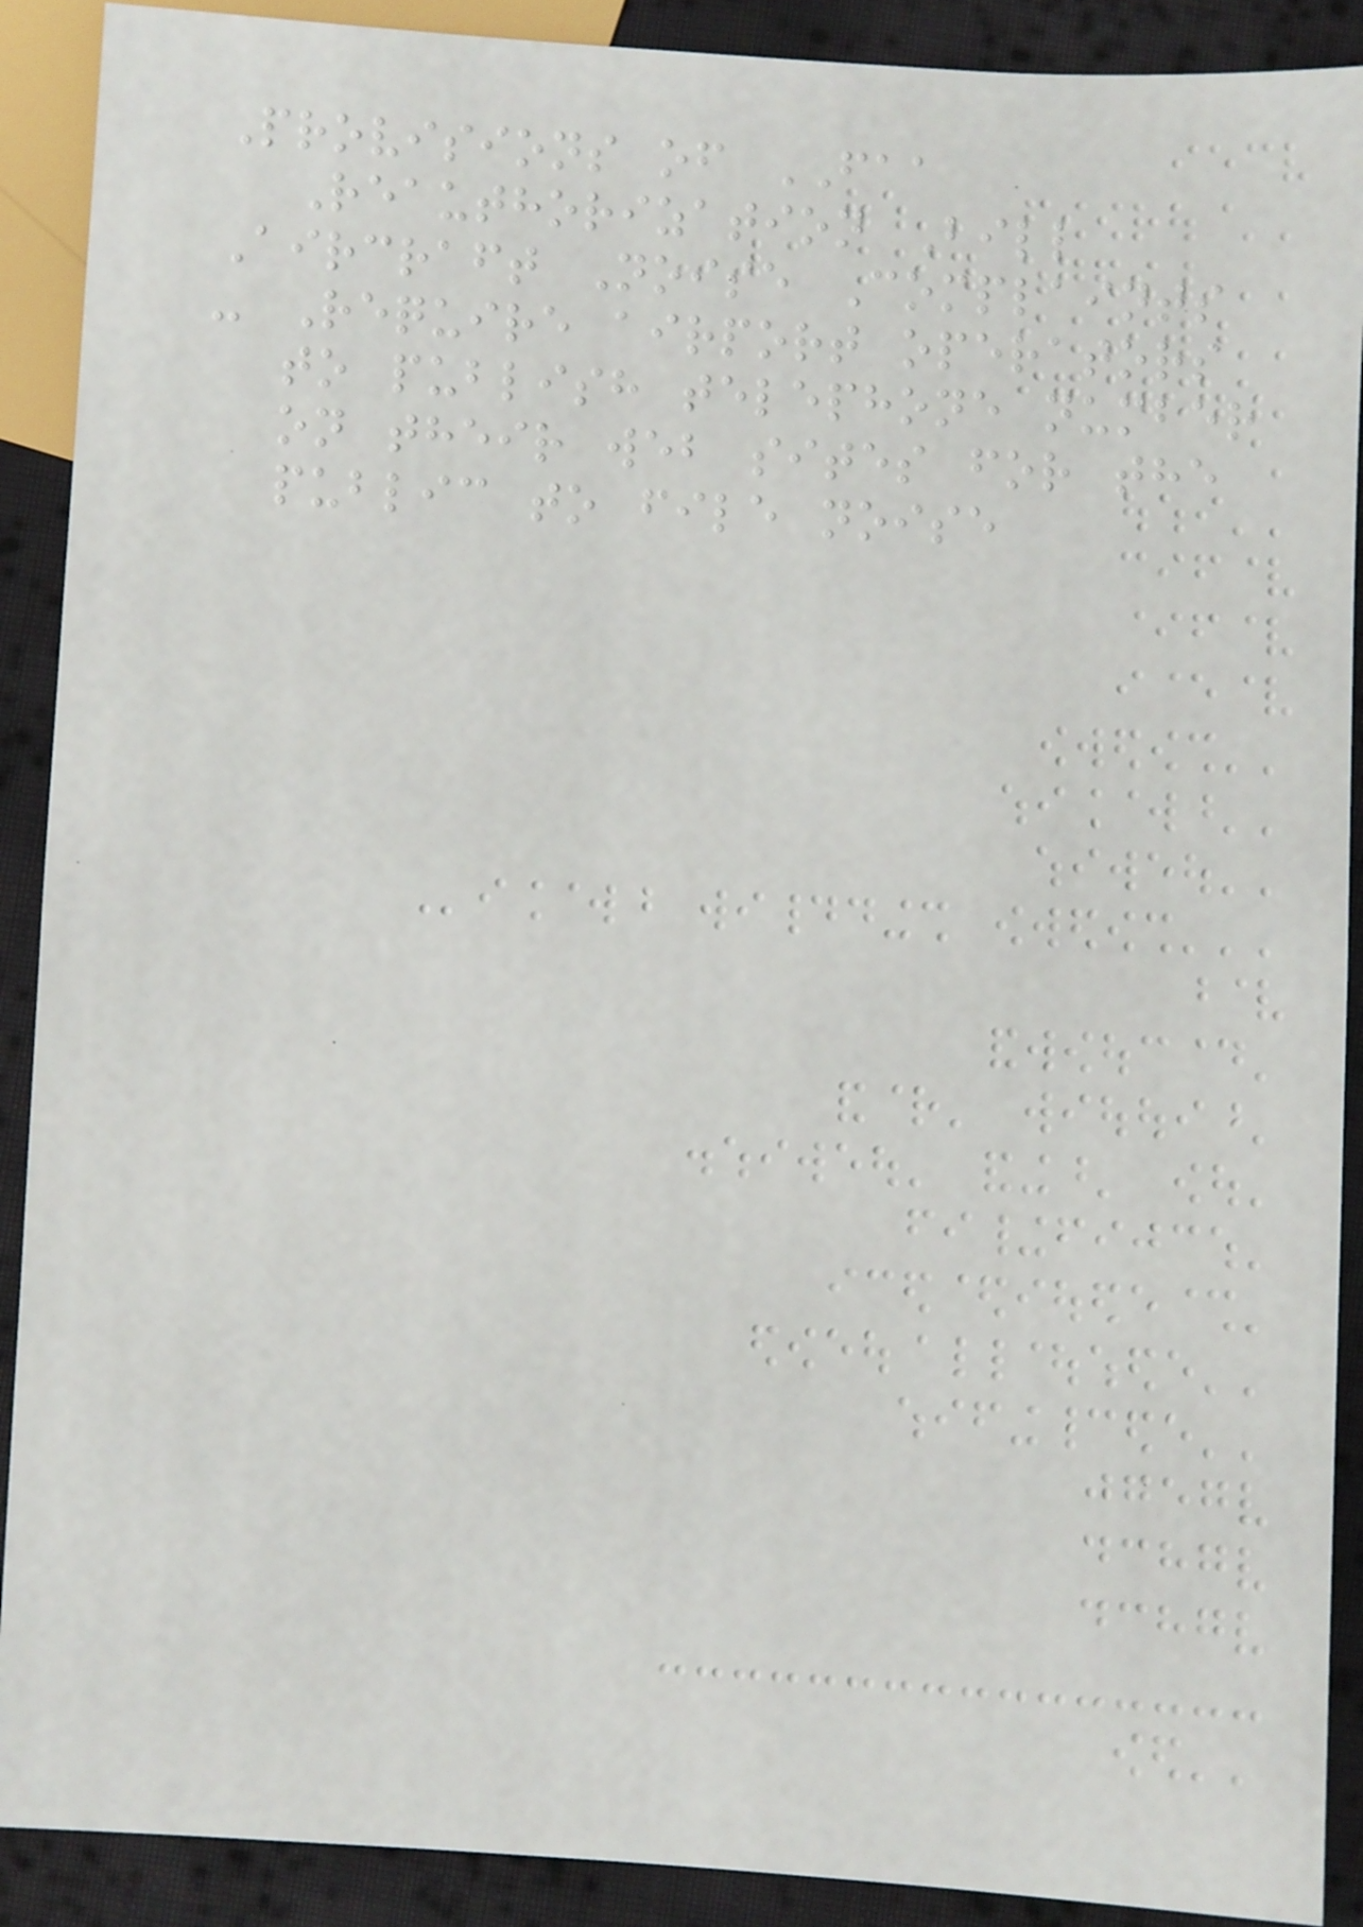Provisions of FAA
Reauthorization Bill
Aircraft Noise Complaints
- Require airport operators
to publish telephone number
on their web sites for the
public to file noise
